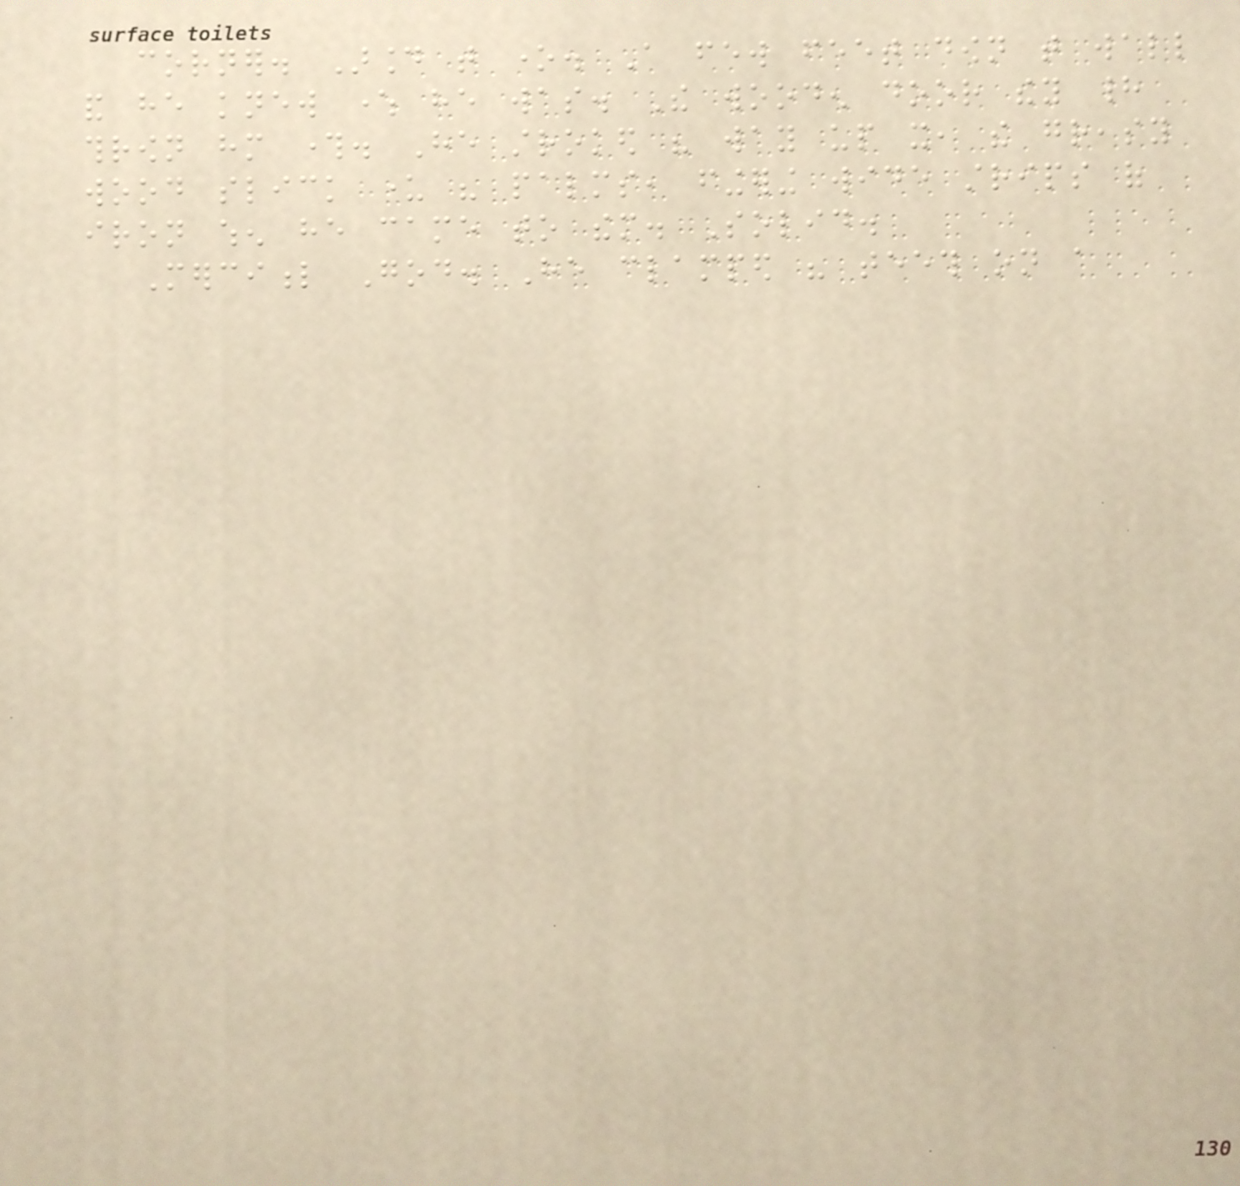corner. Around that one. A few feet down that wall
and he knew where he was. The wooden door they had
thrown him through. He stroked his way up it, the greasy
wood slick under his palms, fingering wide strips of
iron when he came to them. Solid.
Merciful God. He clamped his teeth on a
